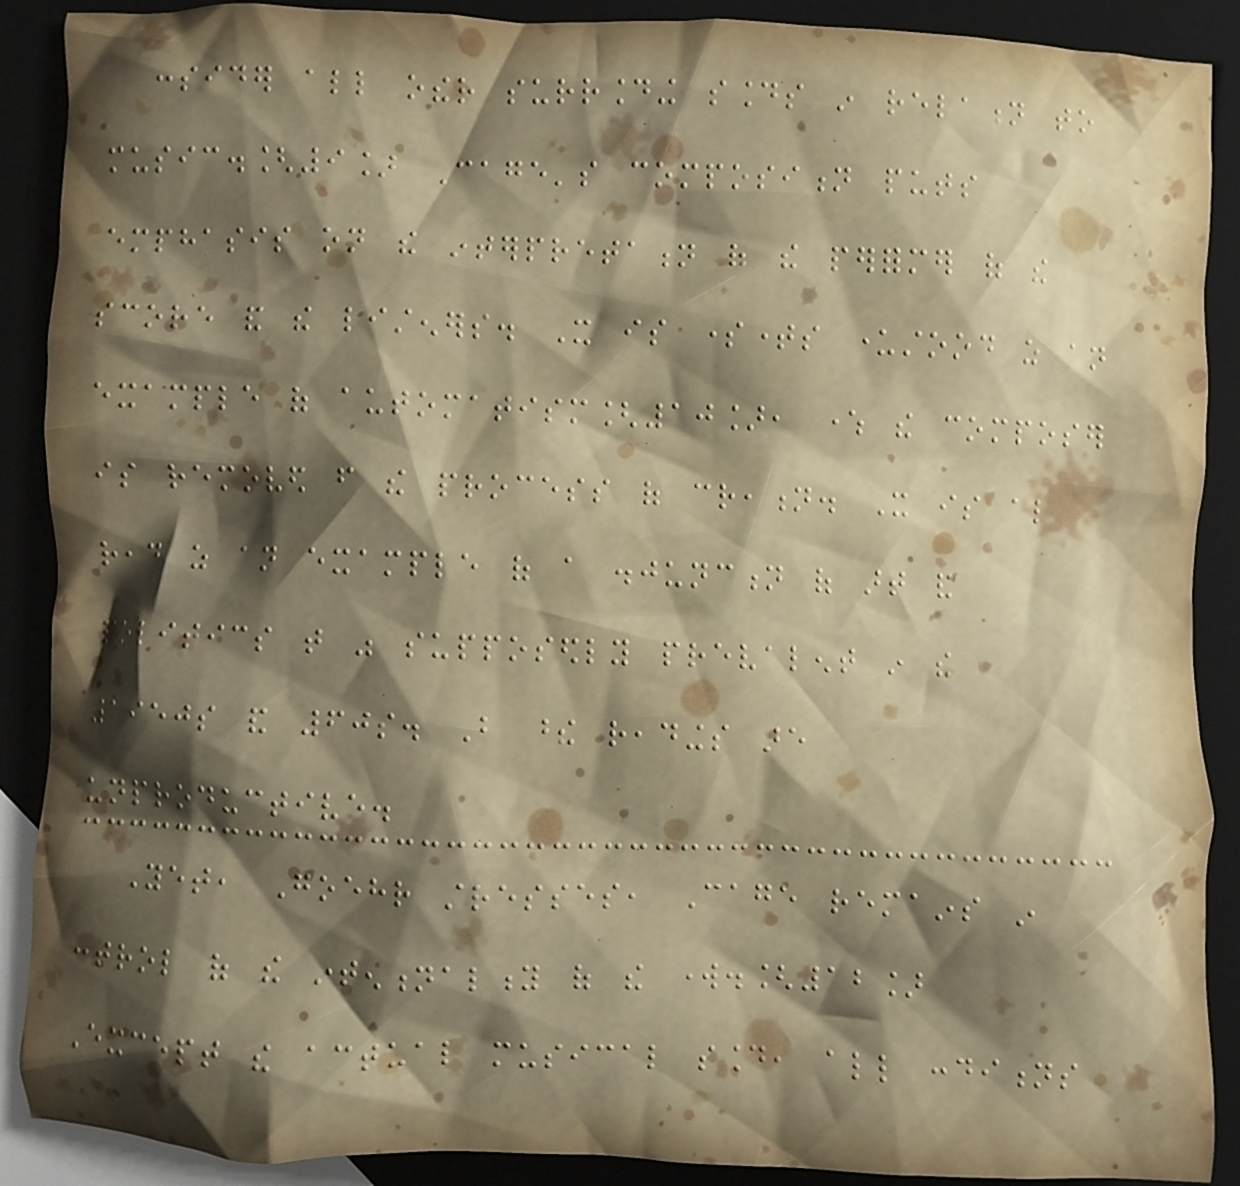consider all other surrounding sounds in relation to
music.[9] Cage's composition puts
emphasis on the interpretation of the performer of the
score and the listeners. It is sometimes understood as an
example of automatism[10], where the composer
is removed from the process of creation. It is also
read as an example of a disjunction of art and
politics that was supposedly prevalent in the
1950s and 60s. But these readings are
unproductive.
Yet, Goehr stresses, Cage remains in
control of the intentionality of the work.[12]
Except the actual musical sound, all conditions
